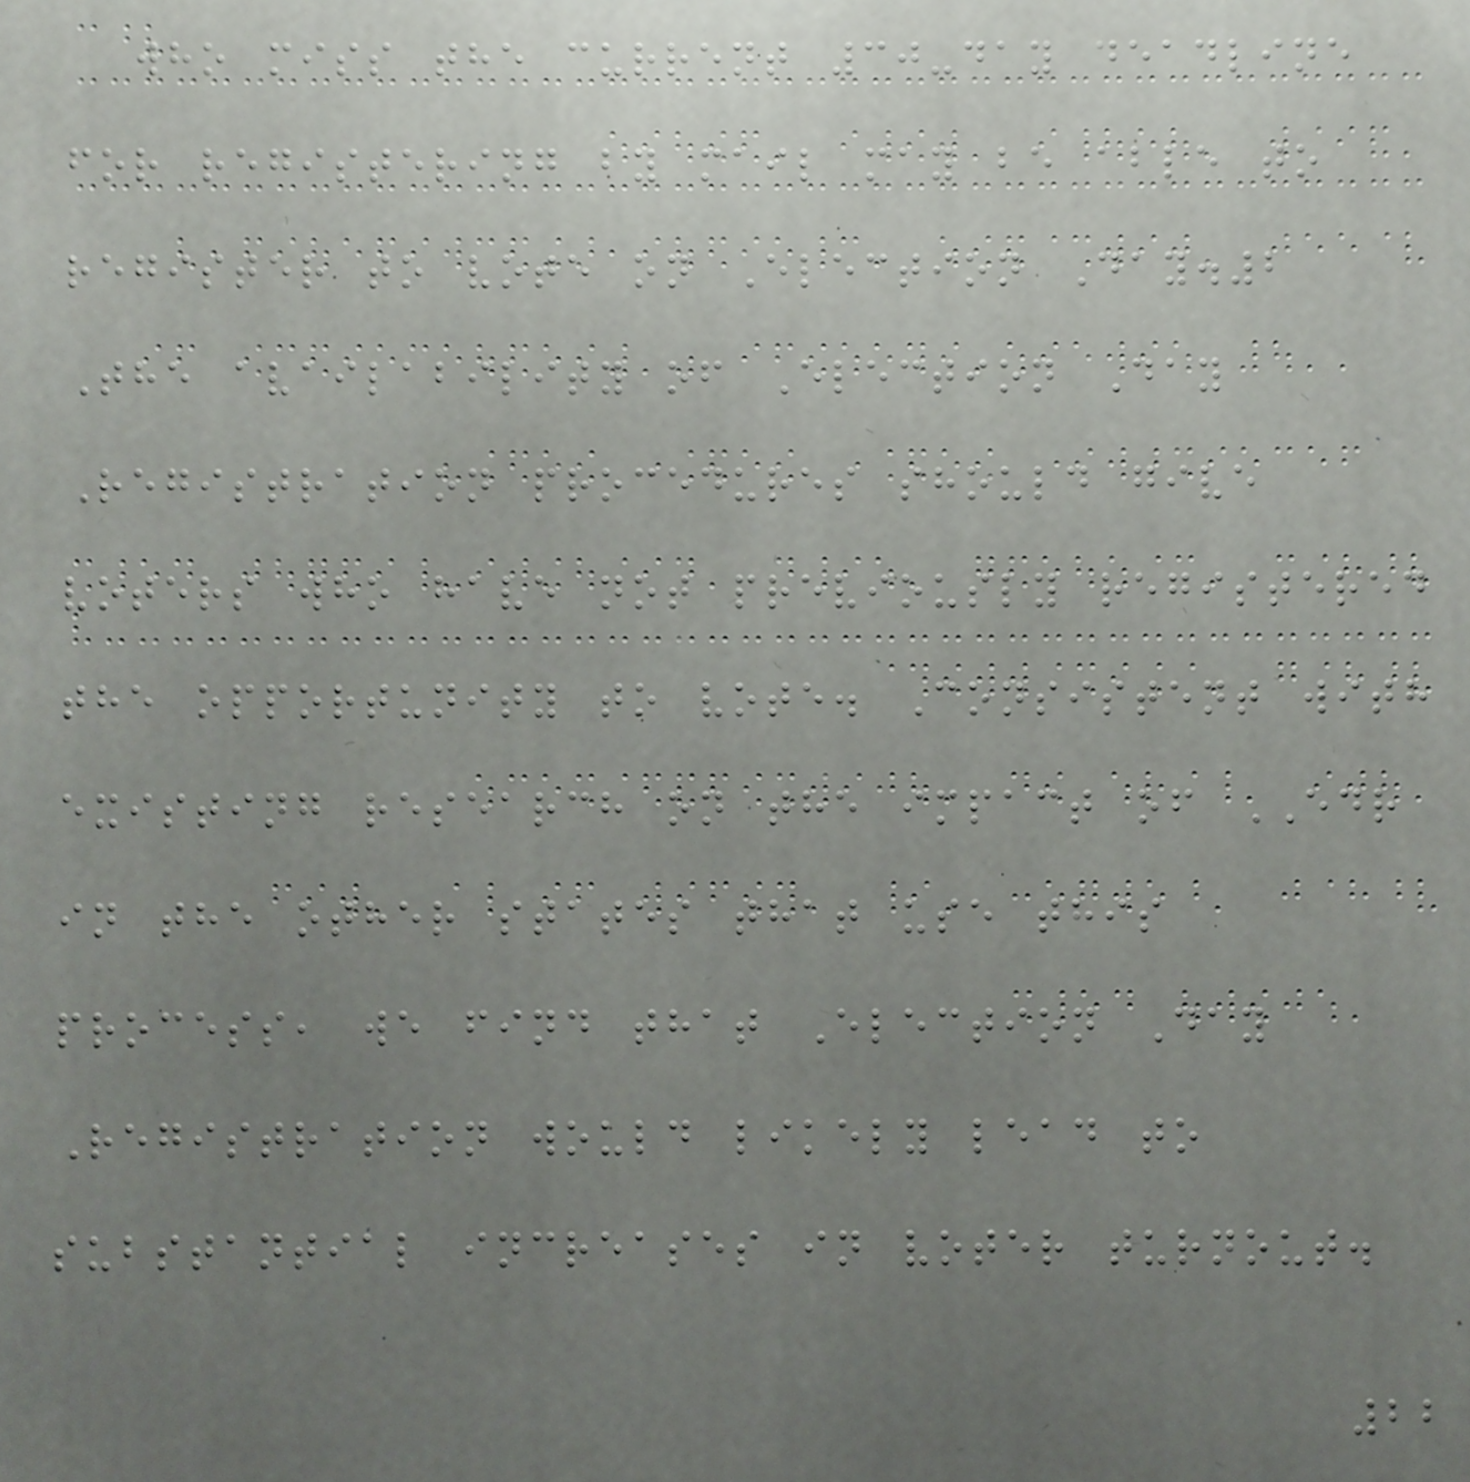who miss the current 30-day deadline
for registering by mail may be able to
register to vote on Election Day.2
The availability of Election Day
Registration procedures should give
voters who have not previously registered
the opportunity to vote. Consistent with
existing research on the impact of EDR
in the other states that use this
process, we find that Election Day
Registration would likely lead to
substantial increases in voter turnout.
22
